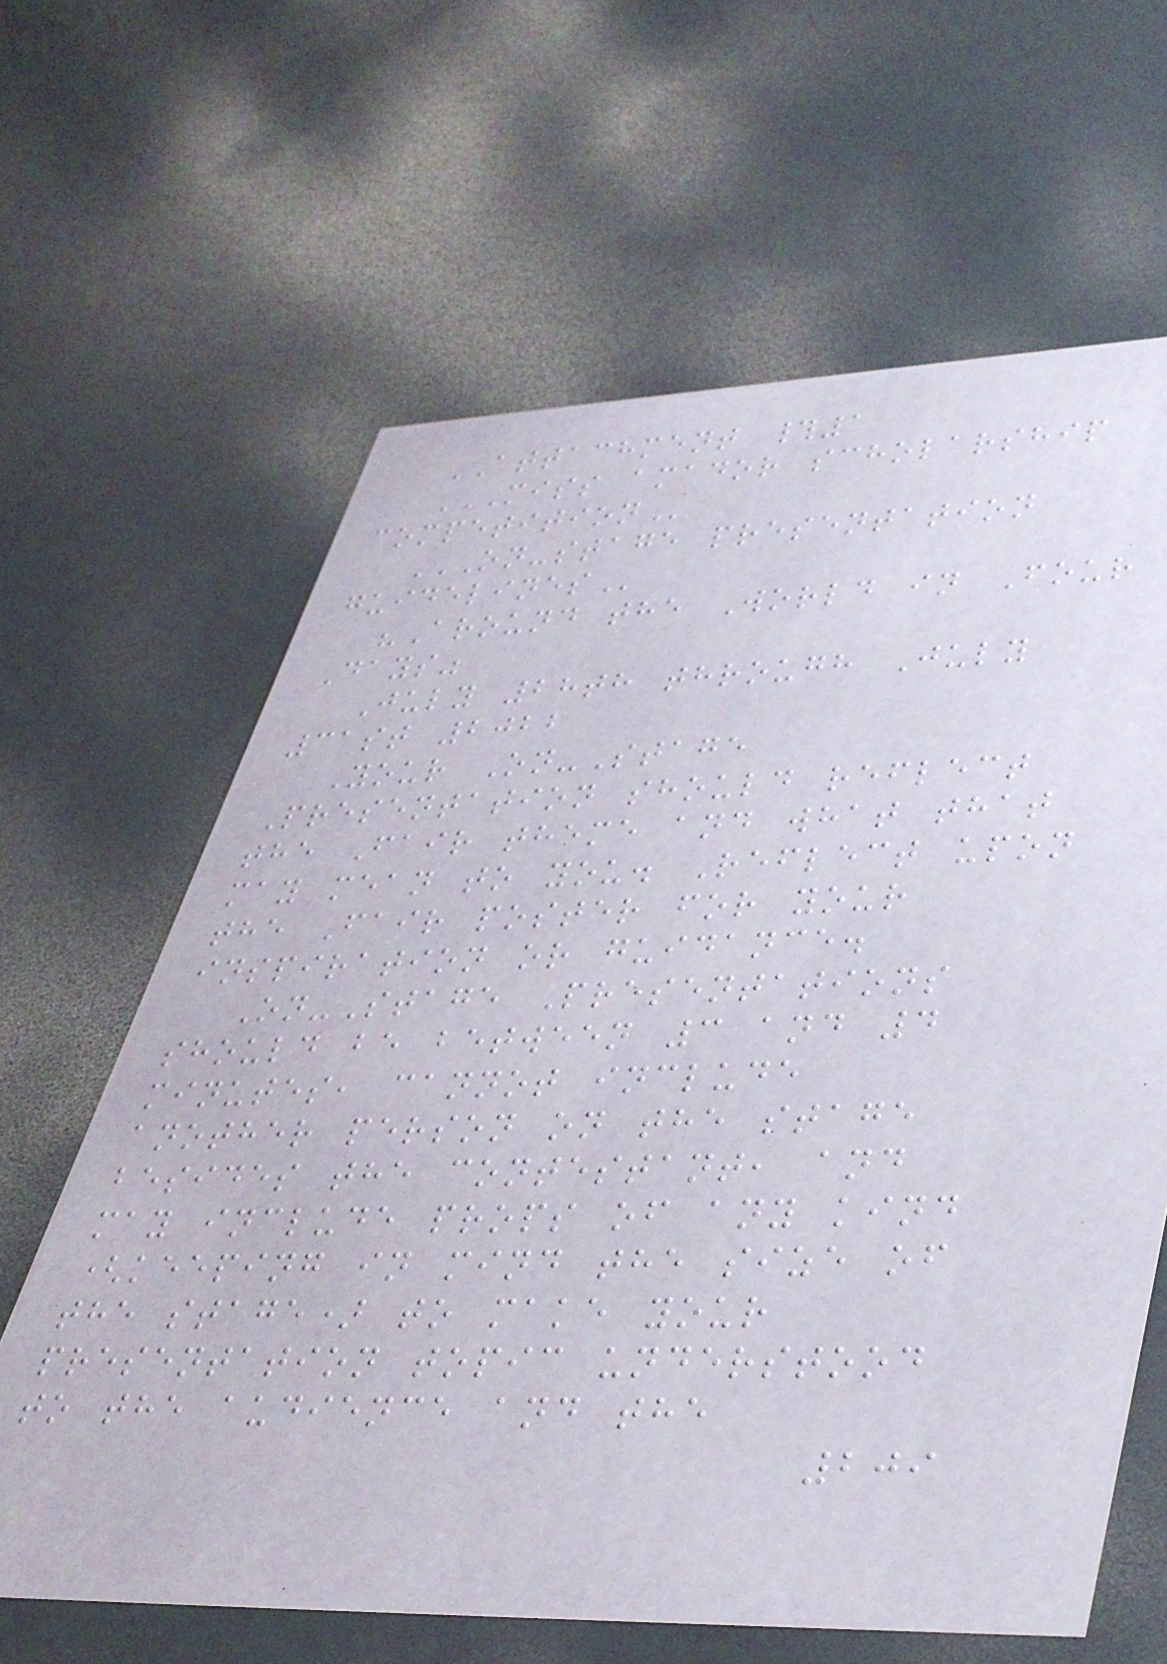ATTACHMENT #1
MISS AMADOR SCHOLARSHIP
COMPETITION
ON-STAGE PRESENTATION
GUIDELINES
"Around the World in Four
Days"
July 28th through July
31st 2022
Your On-Stage
Presentation should reflect
the Fair theme and what that
may mean to you. Reflect upon
the Fair poster for your
inspiration or guidance.
On-Stage Presentations
should be between 3 and 4
minutes, cannot include
another person on the stage
besides the contestant, and
may include props of any kind
(keeping in mind the size of
the stage) to make your
presentation topic understood
to the audience and the
209
